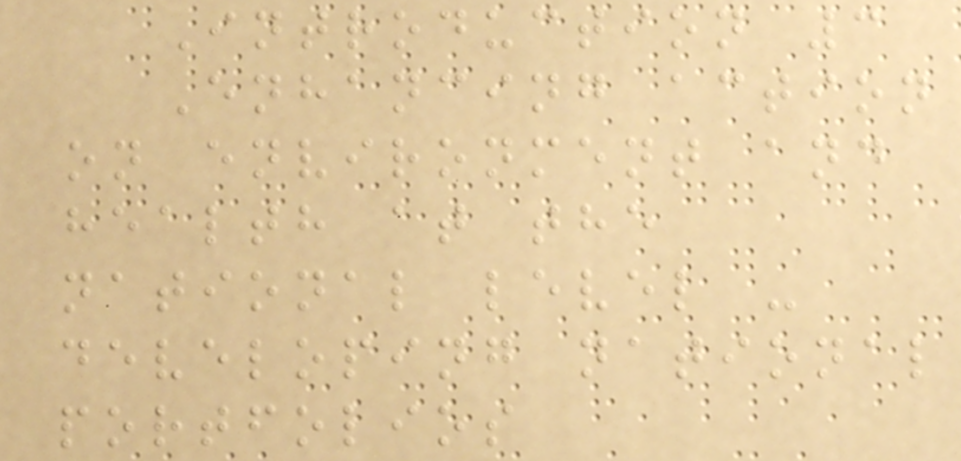Introduction 3
Enhancing action
on environment and
health at the
national level -
developing national
portfolios
